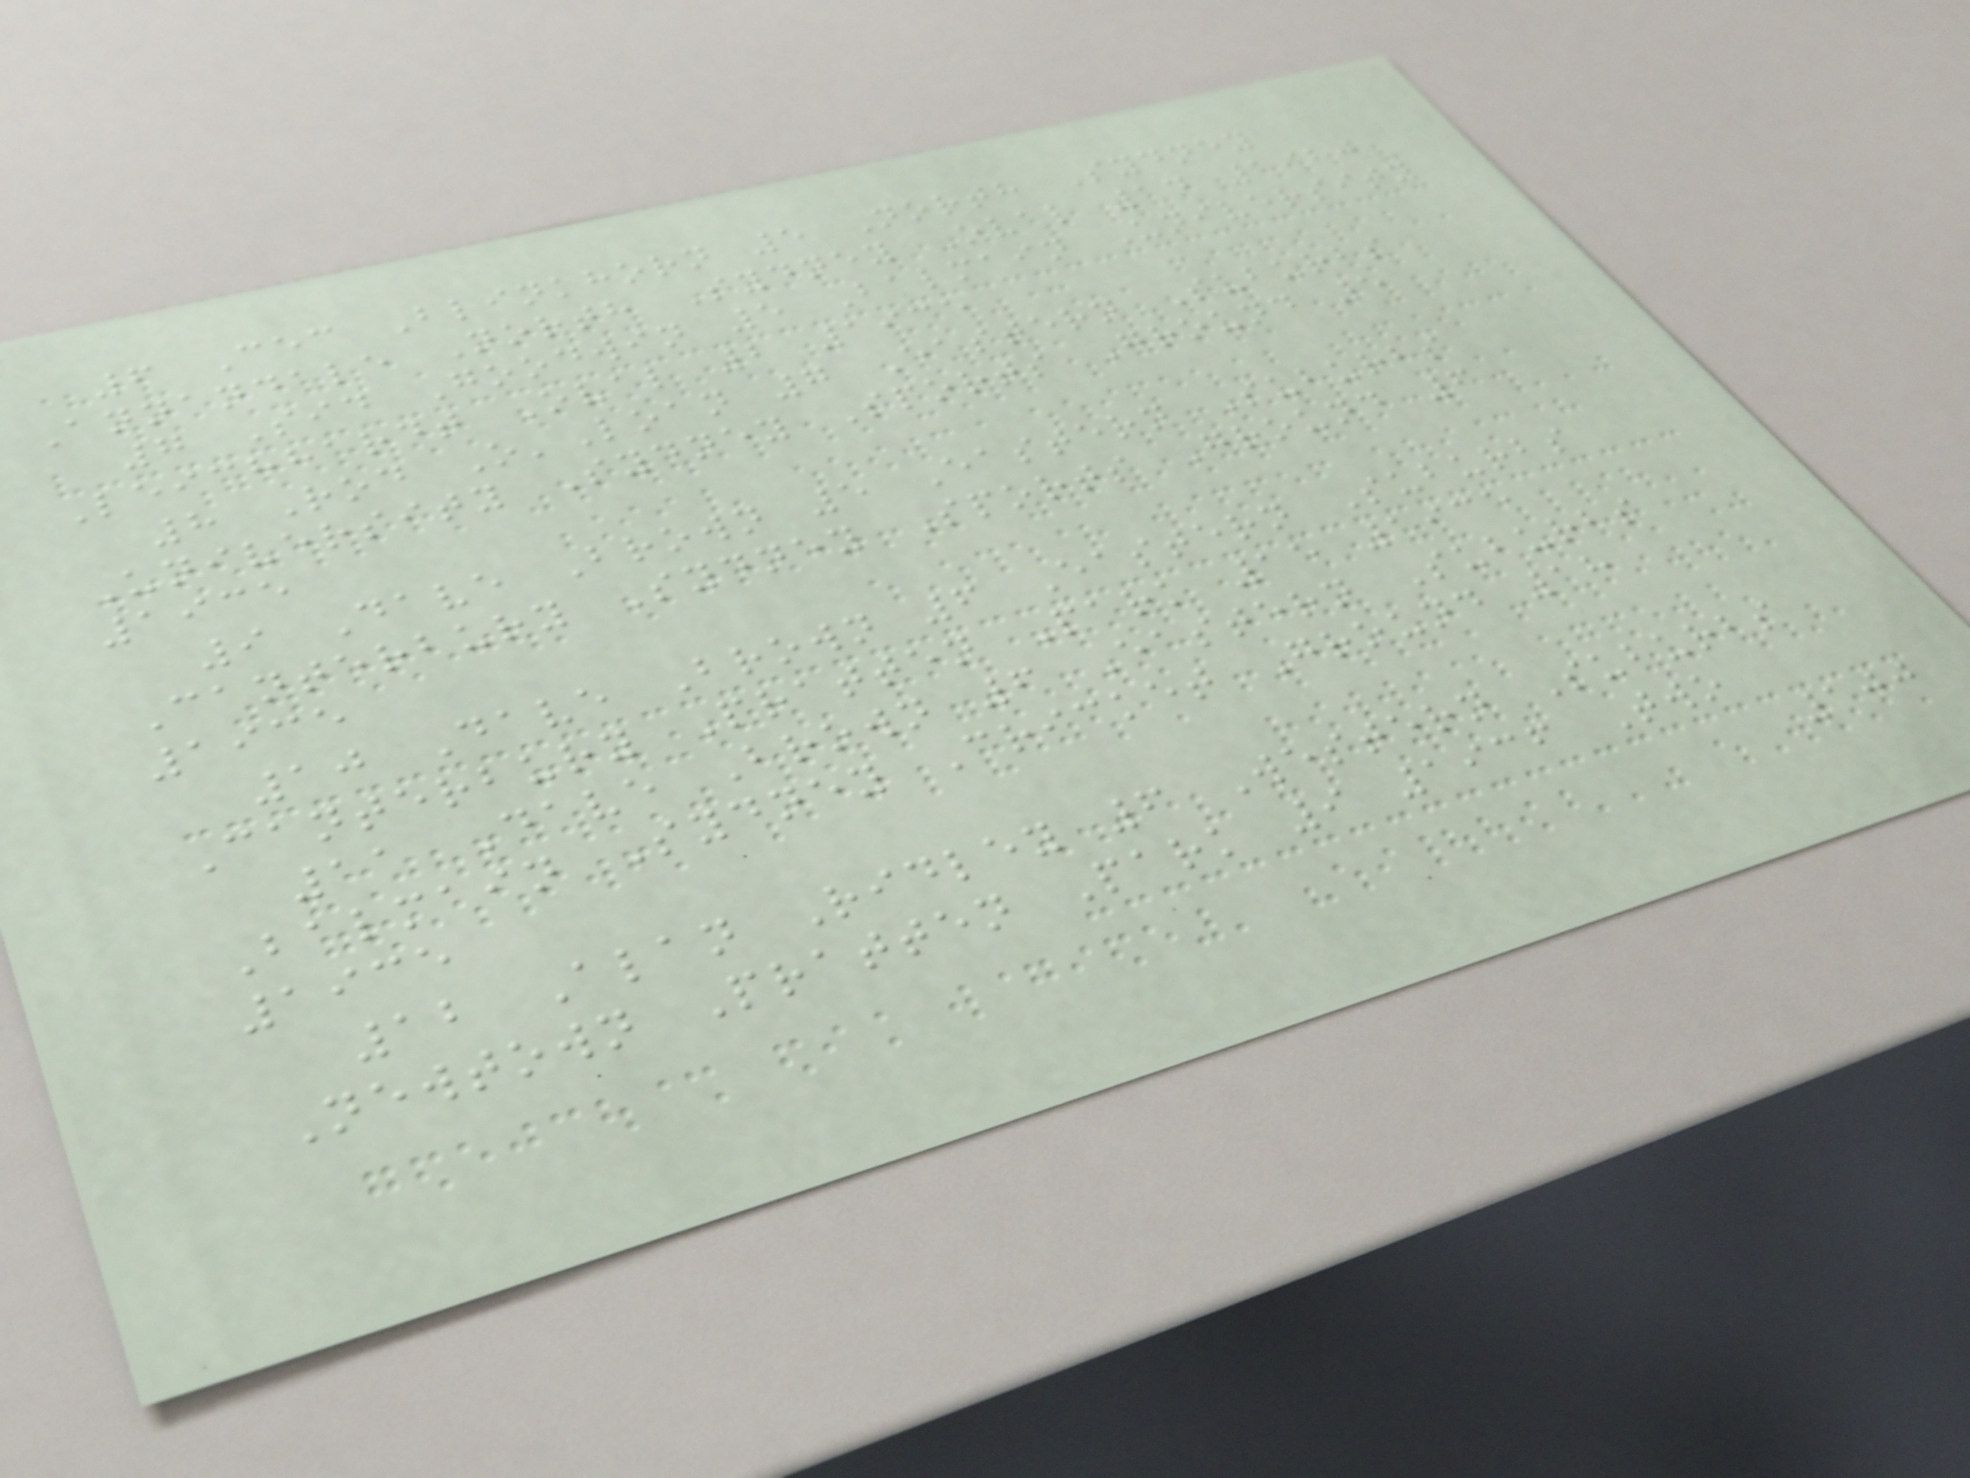6 Cec Blinkhorn 5 North Sydney
Annandale North Sydney Oval 14 1920
7 Sid Goodwin 5 Balmain University
Leichhardt Oval 2 1935
8 Rod O'Loan 7 Eastern Suburbs
University Sydney Sports Ground 5
1935
9 Dave Brown 5 Eastern Suburbs
Canterbury Sydney Sports Ground 6
1935
10 Dave Brown 6 Eastern Suburbs
Canterbury Pratten Park 15 1935
11 Dave Brown 6 Eastern Suburbs
Balmain Sydney Cricket Ground 18
1935
12 Alan Ridley 6 Western Suburbs
Newtown Pratten Park 9 1936 Two
100
